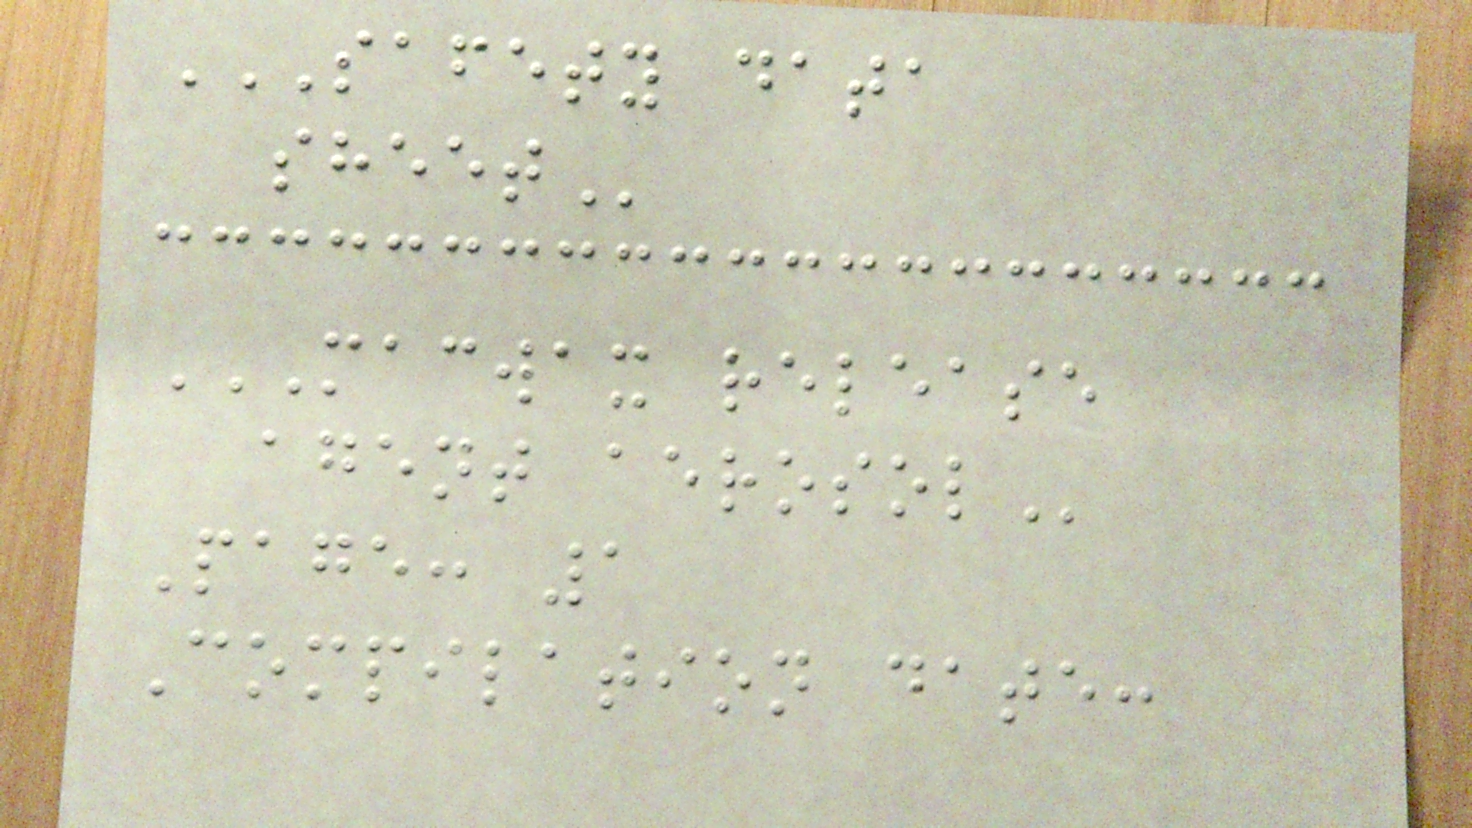SAFETY DATA
SHEET
MACWAX RELEASE
AGENT AEROSOL
Page: 1
Compilation date:
